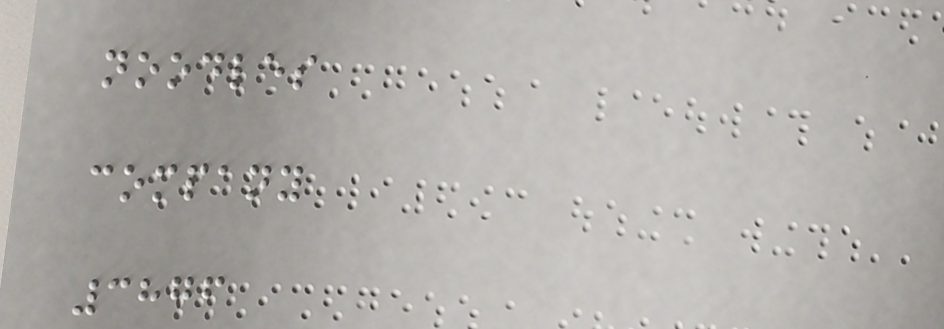noodles
company
3876
